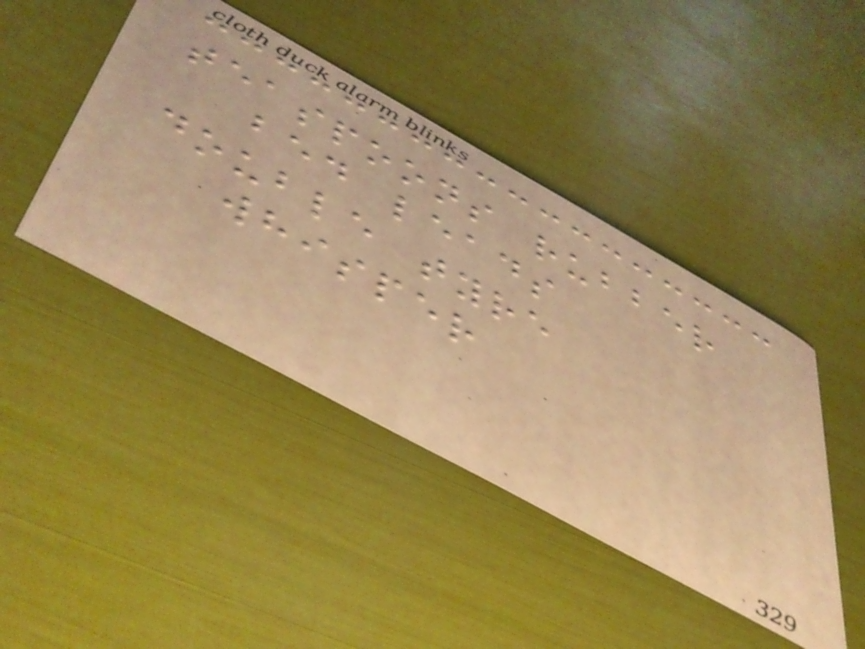teaspoons rubber
bed leads
double tyre
whisper
